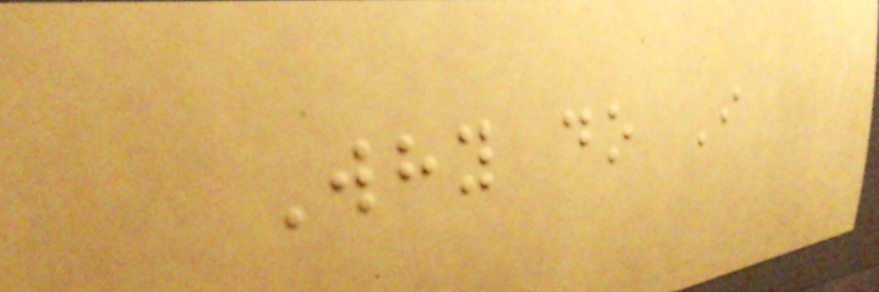Why do I
